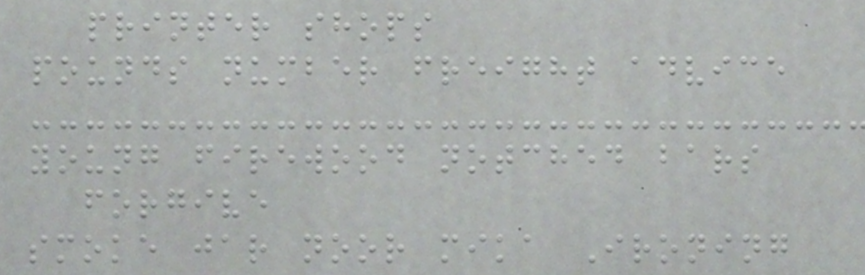printer shops
pounds number freight advice
young firewood notched bars
forgive
smoke jar noor mika Ironing
